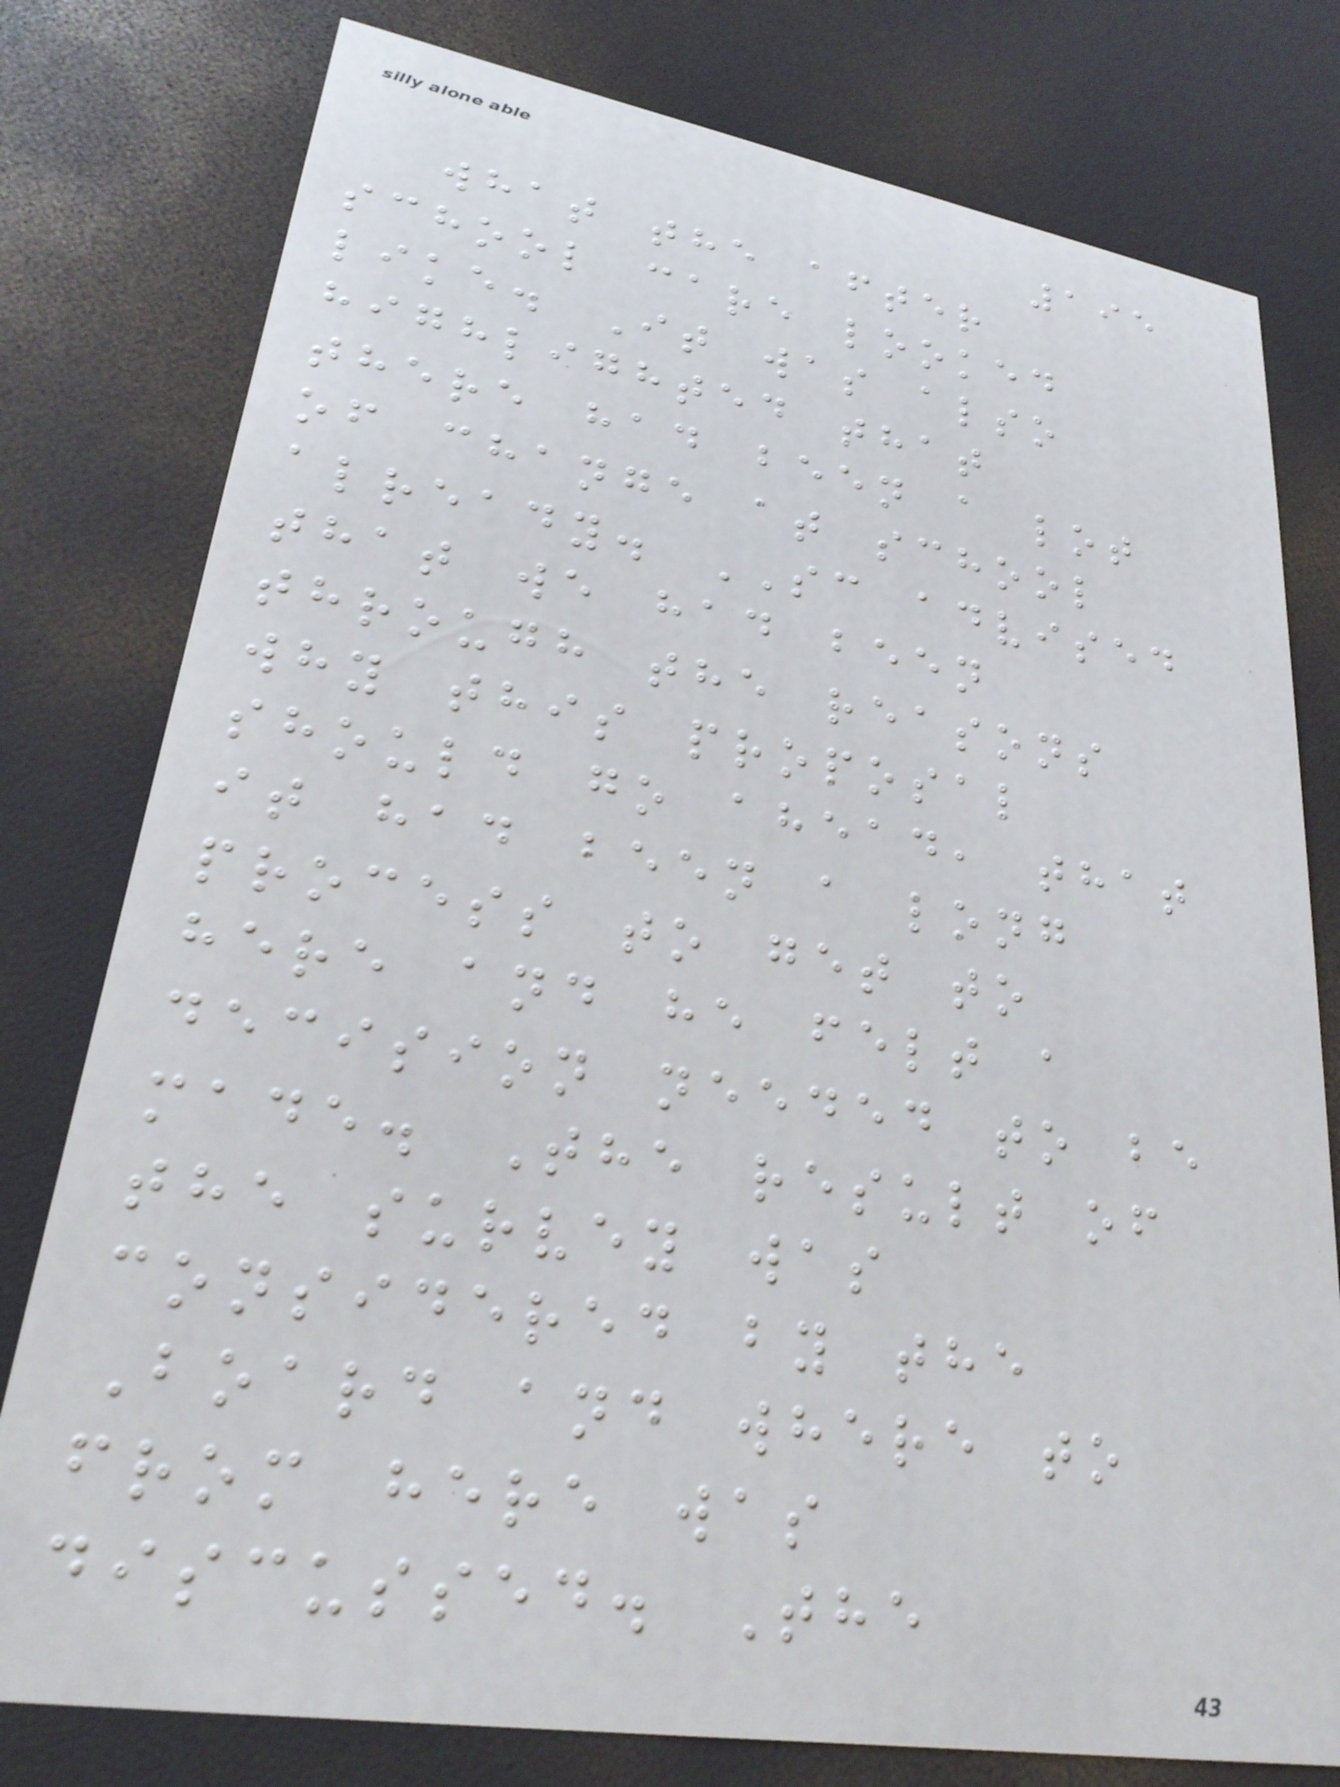195
what the after
school care looked
like. It was also
highlighted that
there had been a lot
of change at school
already. SC advised
that we had been
through the reasons
why this proposal
should go ahead, that
it had been a long
process to get to
here and he felt a
decision needed to be
made. The result of
the survey was
considered by the
Board and where to
from here was
discussed. The
